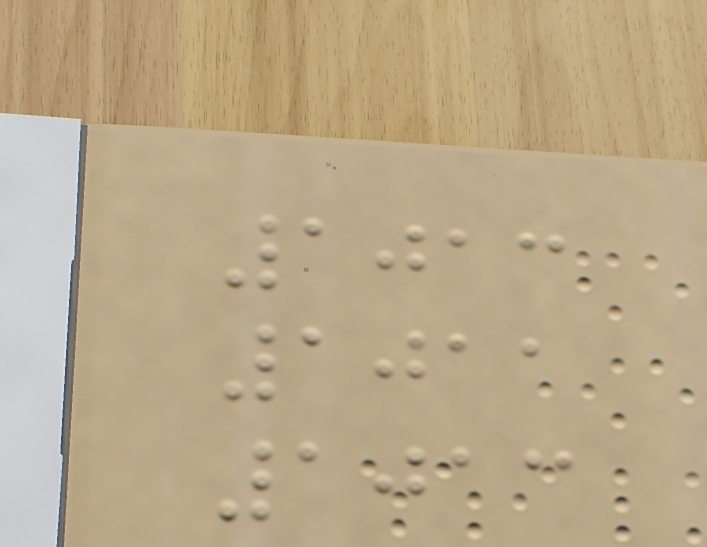1013
1011
1013
